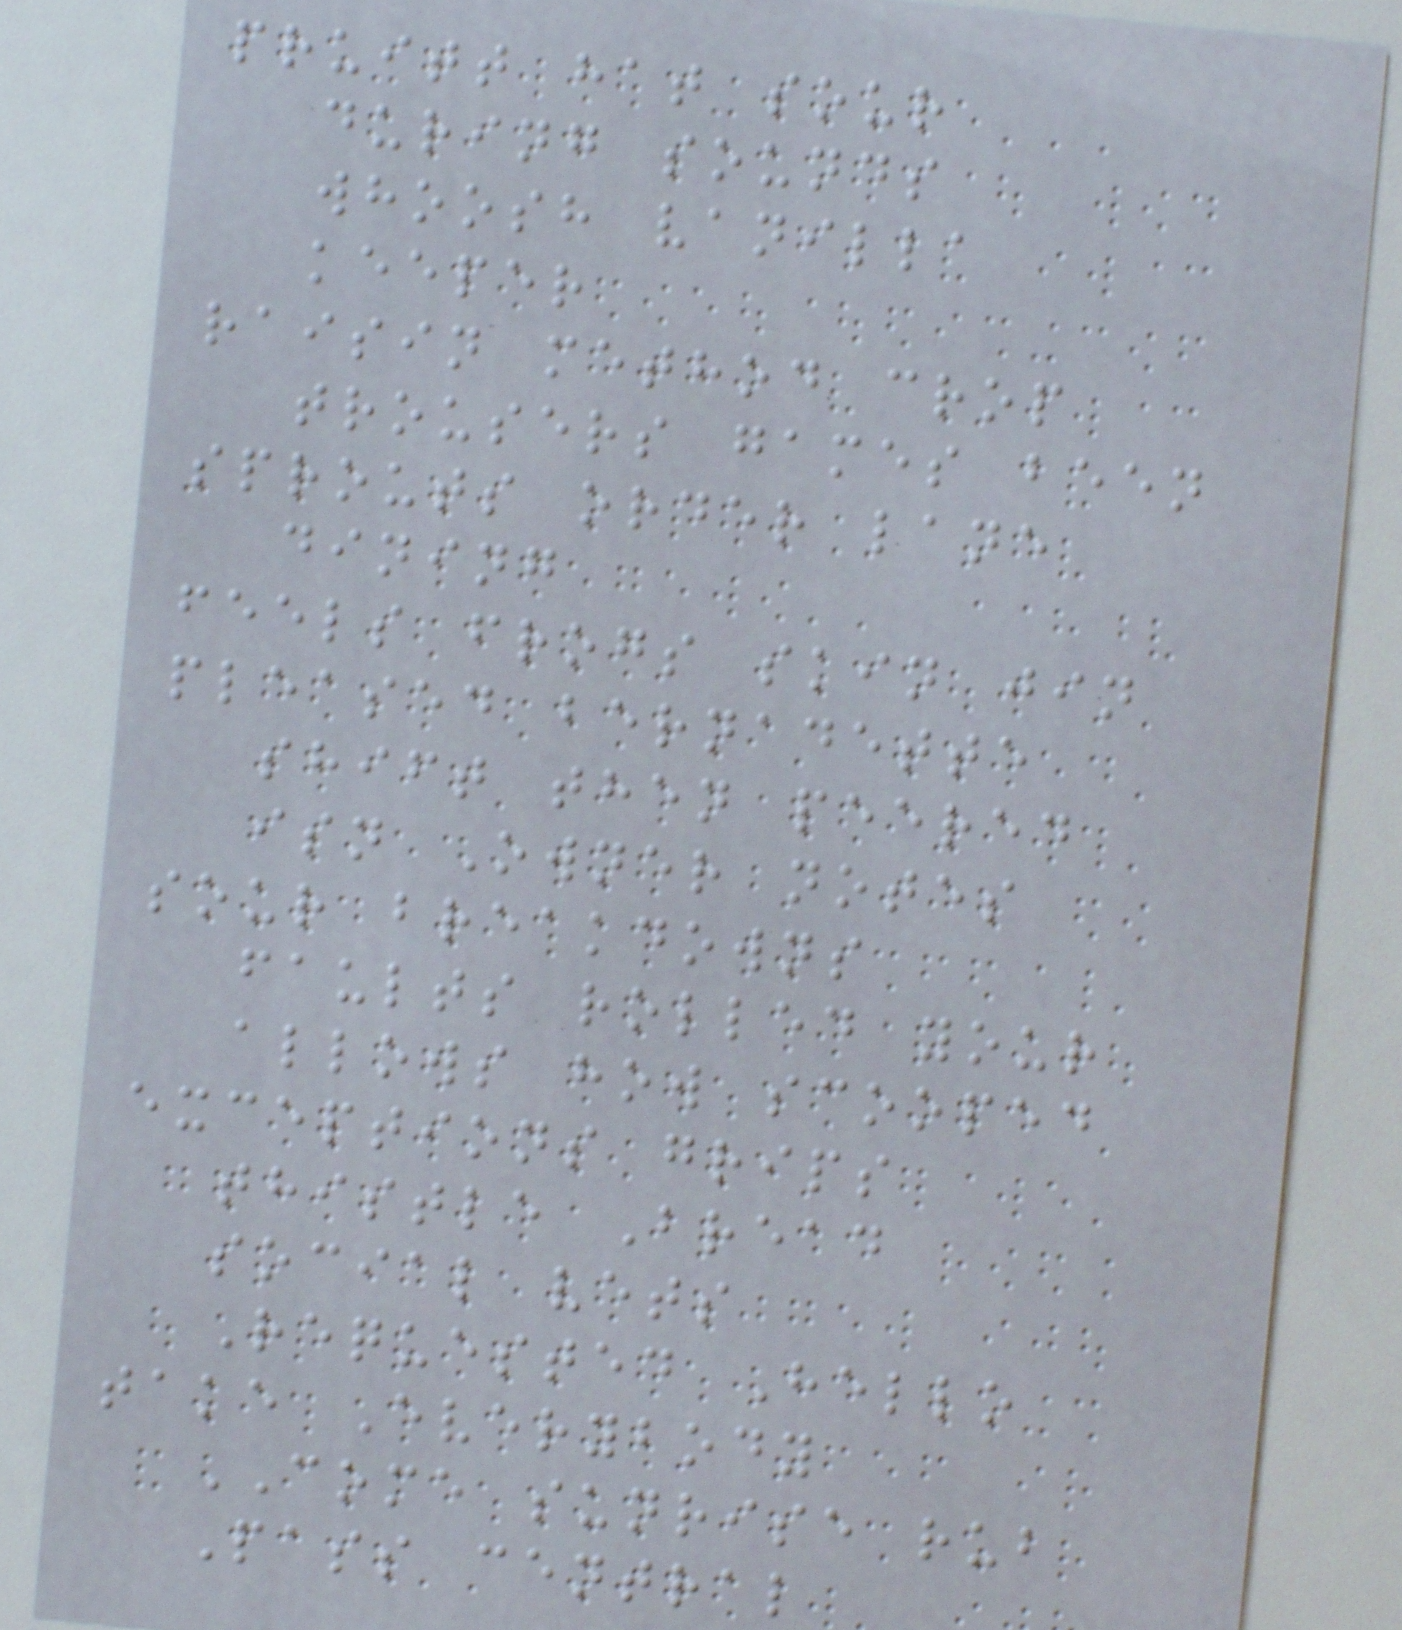pruitt hat sour
during sounds
whoosh vanilla
keeper
raisin method crop
trousers games been
sprouts order lane
dining
feels frogs skin jin
pleased bernadette
shift then peered
isn Owner notes
sour breakdowns
faults rolled your
allows how scooped
exceptions grips
thistle Bread
social vets
Requested Hello
take Everybody
COME sunrise rub
Pass central
